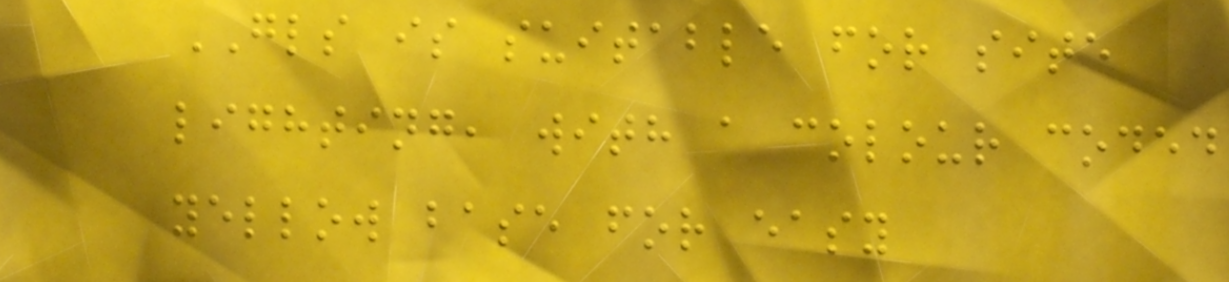GLS is suitable for site
lighting, with a colour coded
yellow base for easy
